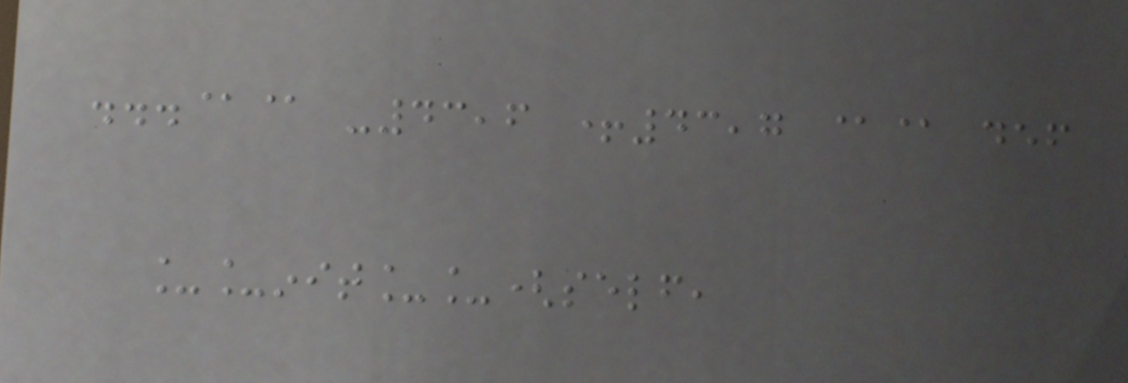...@@ -43,6 +43,7 @@ def
__init__(self,
